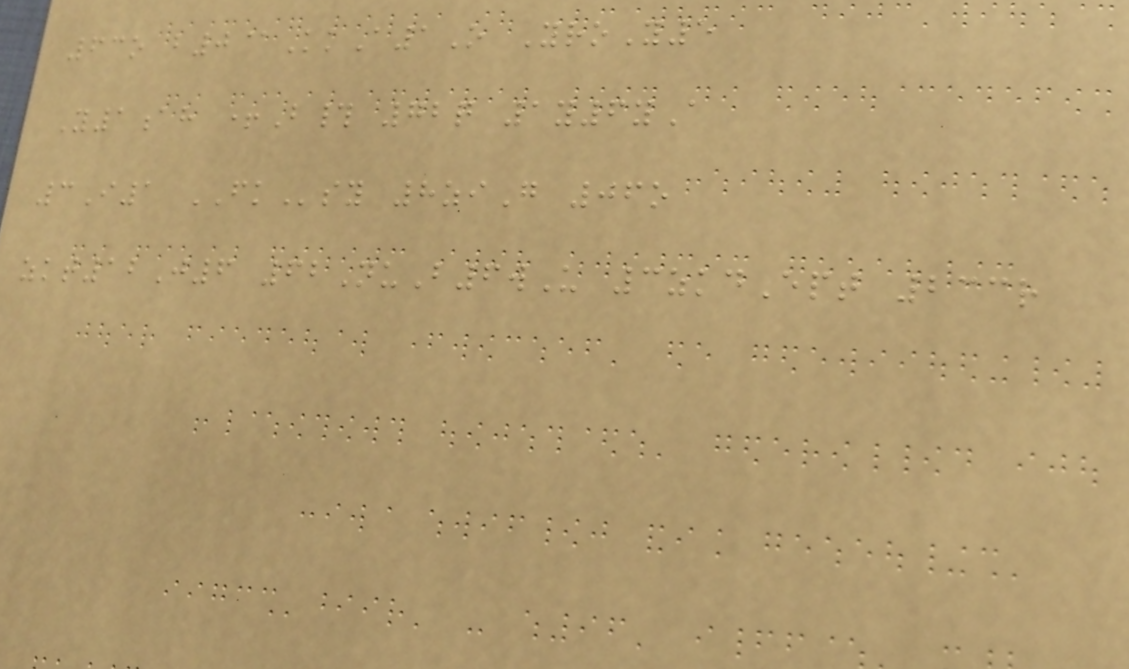63o b0@KkA1O YroY5
Y1ah +B# 72q 1y6yA
3I1 FKsy 8ziG 06o
zkt12J6 62NuB6wU 3zkdEpt 233r
